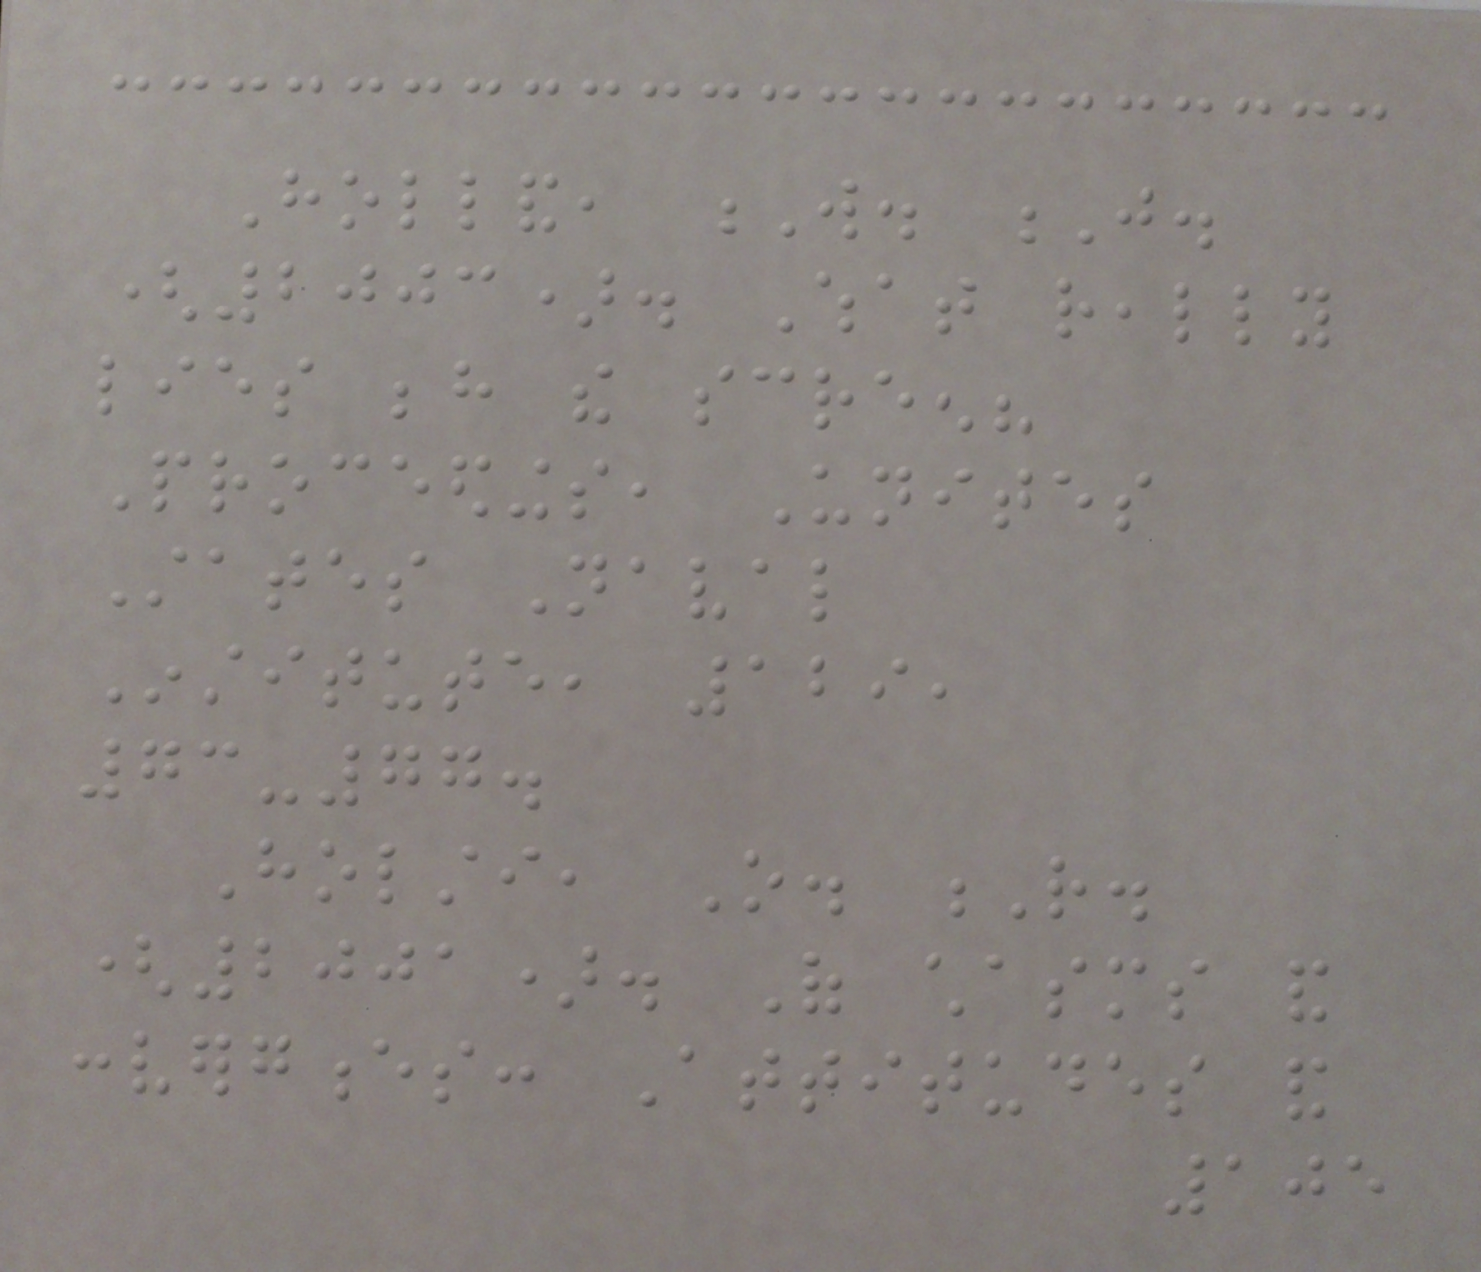Holland, W. J.
(2003). What really
lies behind the screen?
Proceedings, Unites
States Naval
Institute, 129,
73-77.
Holsti, O. R.
(2001). Of chasms and
convergences: Attitudes and
105
